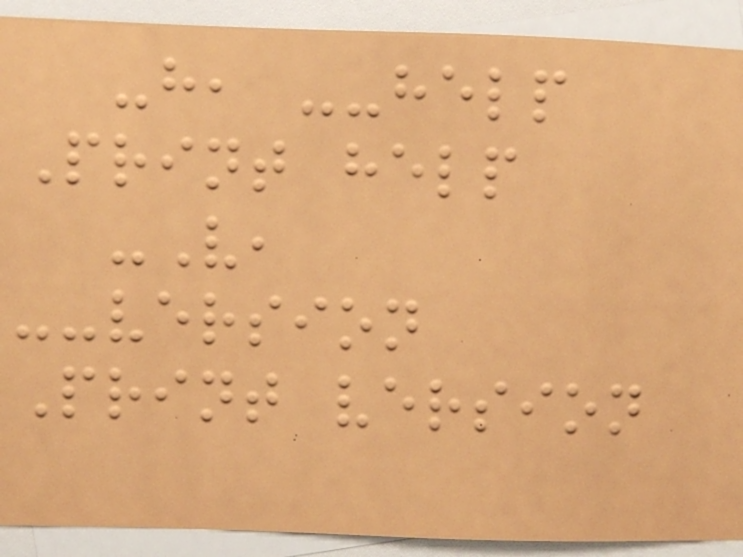-h, --help
Print help
-V,
--version
Print version
